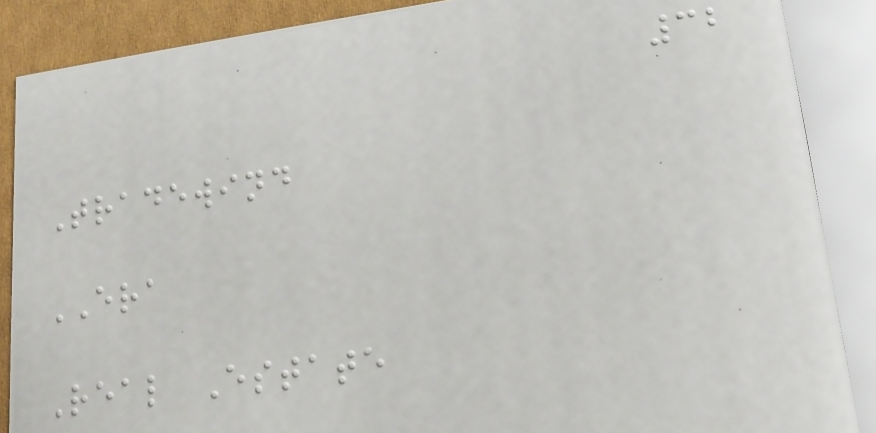32
Tradewind
ERA
Real Estate
